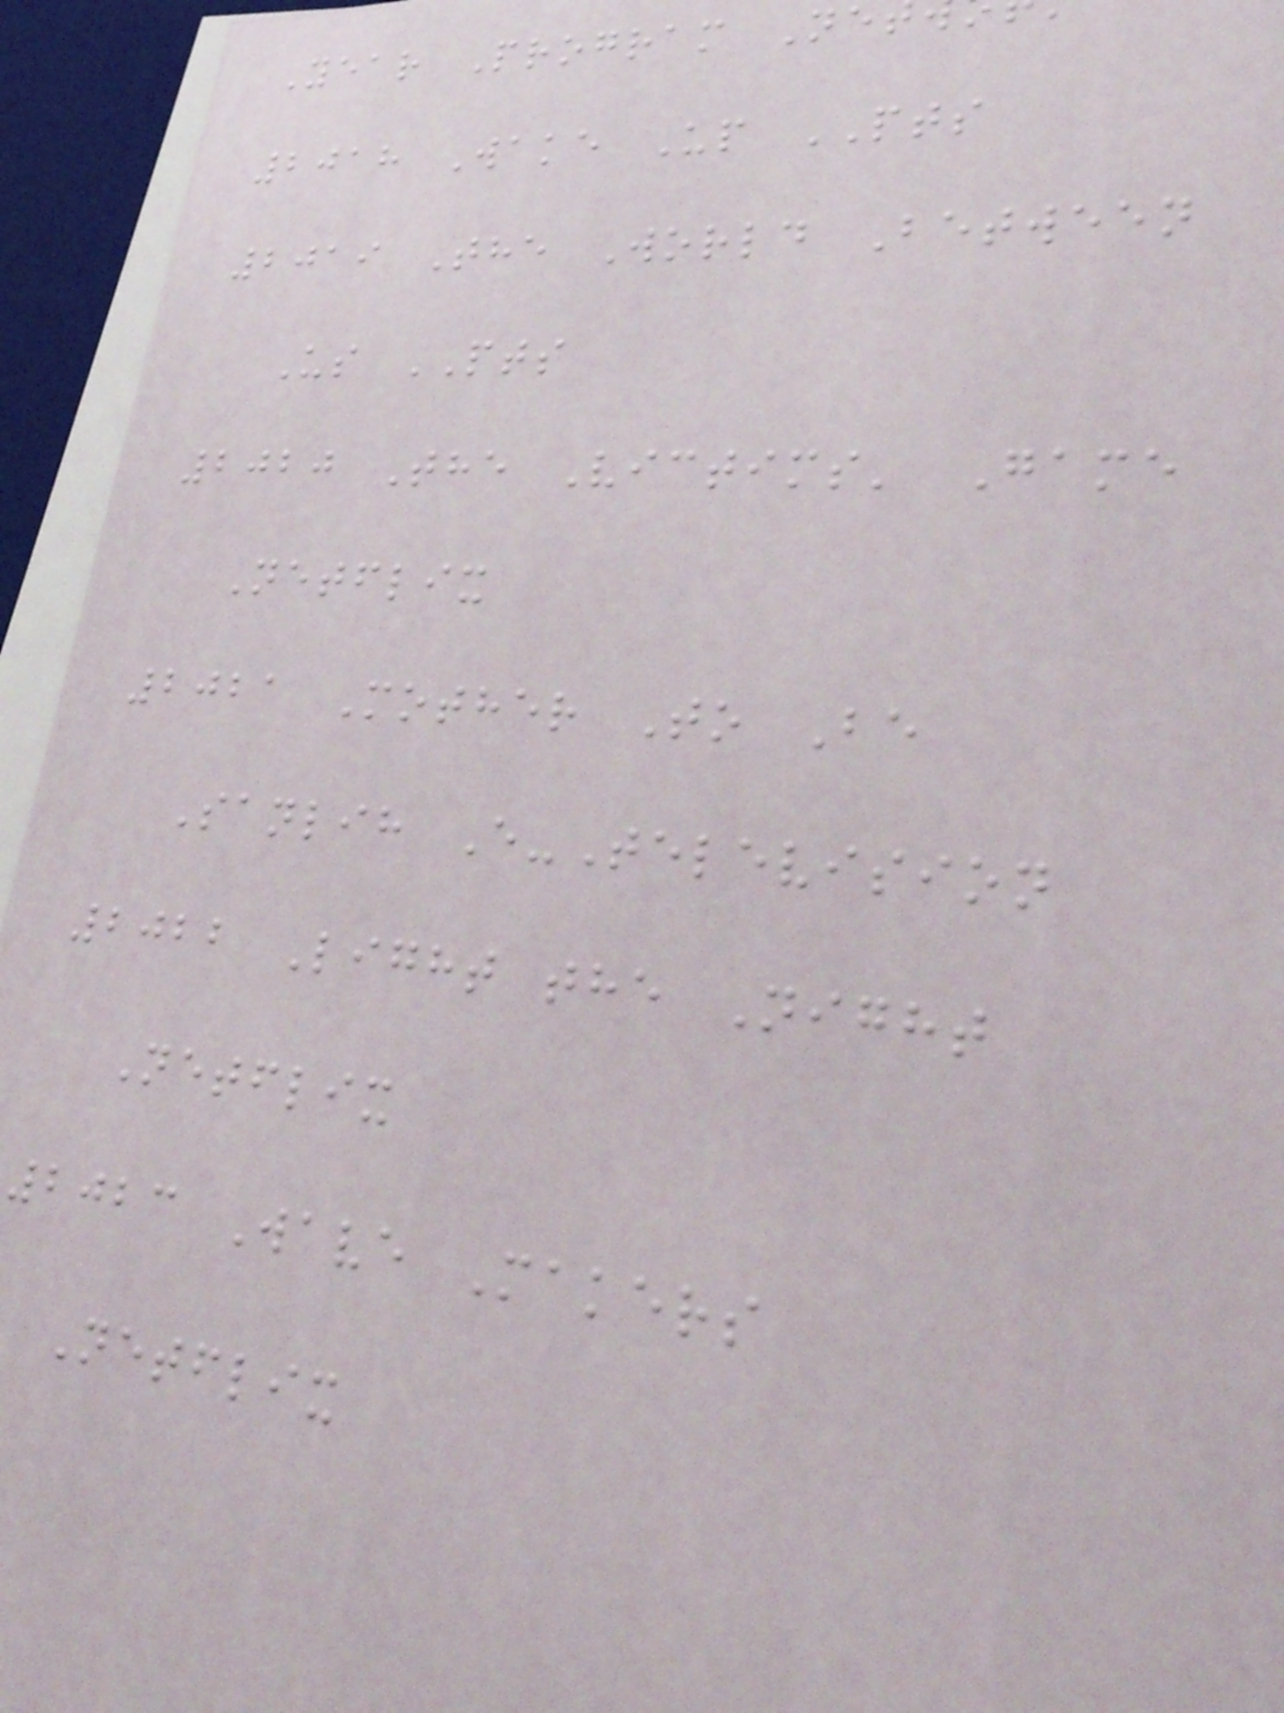Year Program Ne
2018 Wake Up PTS
2019 The World Between
Us PTS
2020 The Victims' Game
Netflix
2021 Mother To Be
Sanlih E-Television
2022 Light the Night
Netflix
2023 Wave Makers
Netflix
